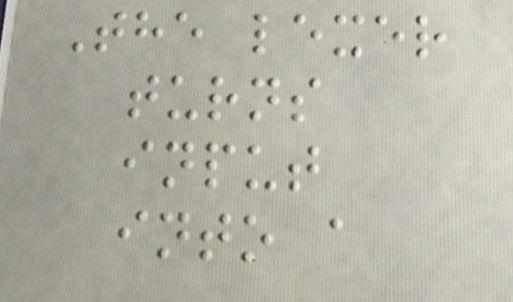The lexer
turns
input
into a
